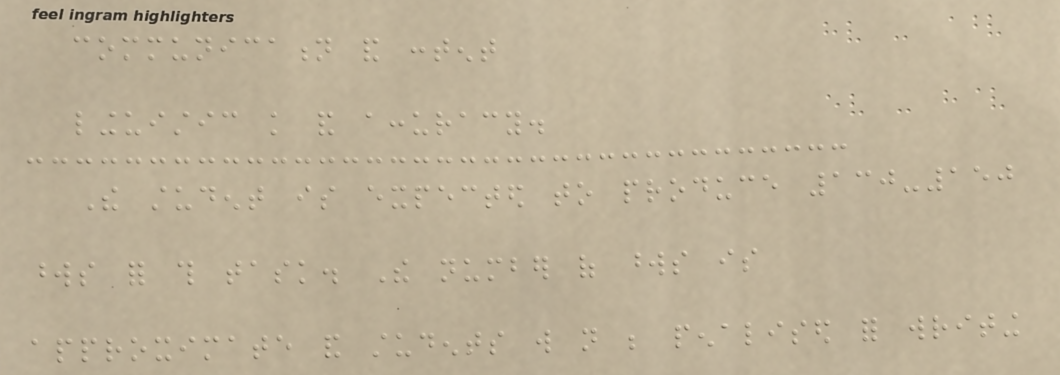communication and content
linguistic knowledge and accuracy.
The student is expected to produce 130-150
words for this task. The number of words is
approximate and students will not be penalised for writing
